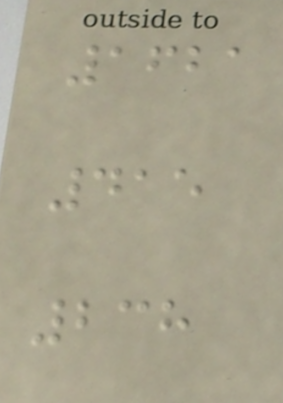1621
415
238
